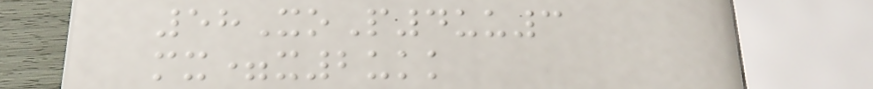58XoP4uu3
mx=x2ukk
